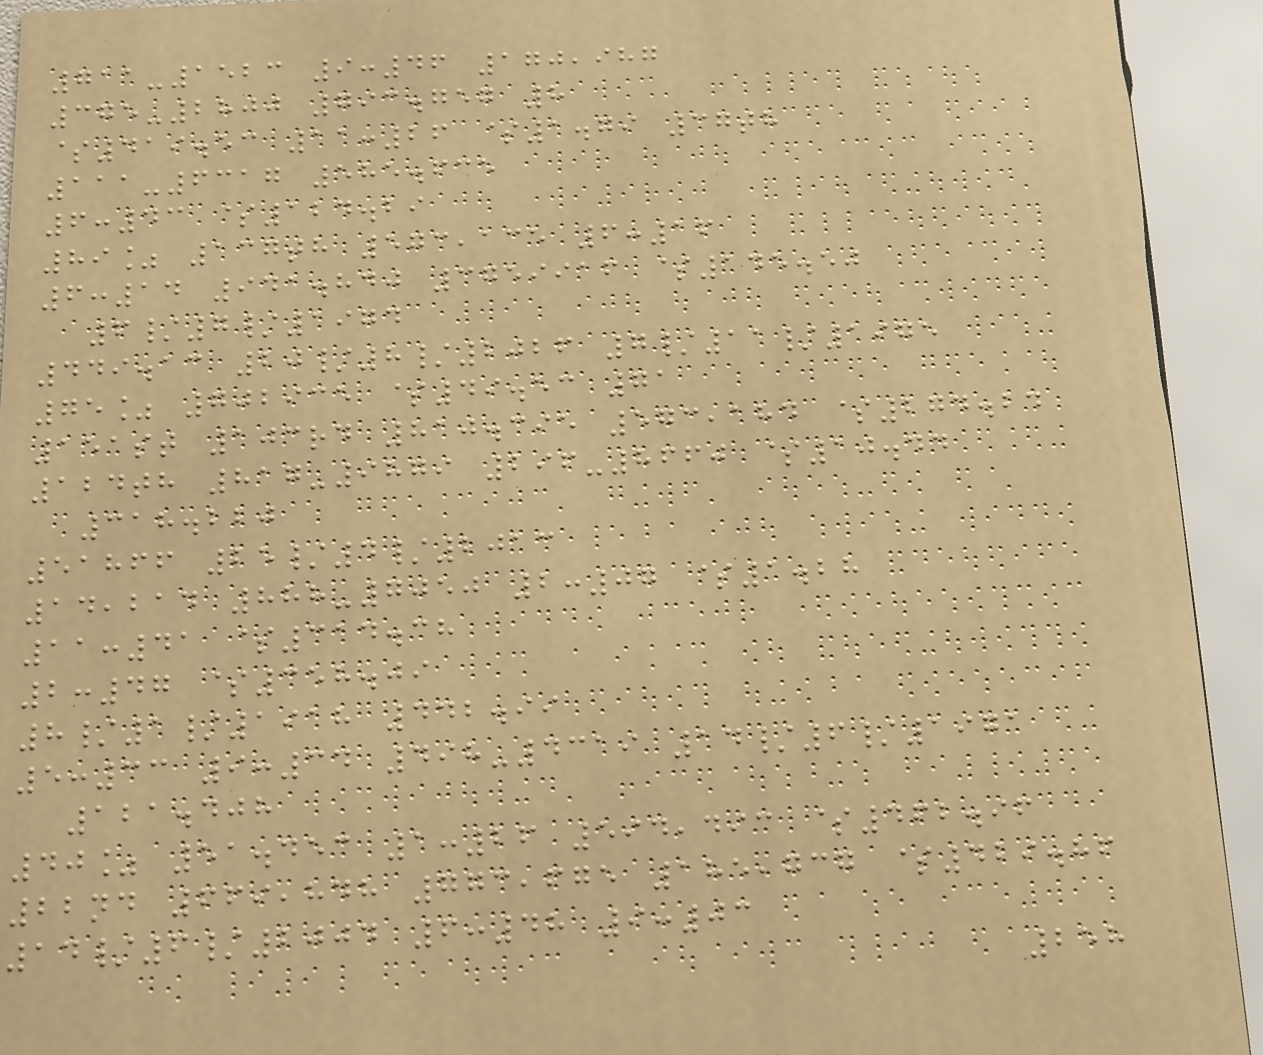711-1523 9:46 170,987
375-2800 793.757 8
$419.53 11:26 $1.79 37th
111-6317 585.635
6:43 $124.29
89% 137th 573,135 6:16
6:14 941.840 3759916 $145.50
6/7/1974
449.13 20/8/2026 7/11/1975
75% 702935 $49.53 71
151st 103rd 810.395 573,184 $274.24
124th 817-9879 296-8660 $10.44
318.220
51866 25/4/2013
14,214 888-7050 2:07 $1.28
11:41 $314.38
2:47 $358.09
8/1/1918 442.99
5:33 9:34 498-4319 14/6/1971
121.408
40% 51.453 1:26 594,493 $462.96
22nd 669,848 773,675 185,737 $429.86
14/6/2004 6:48 9:03
258
